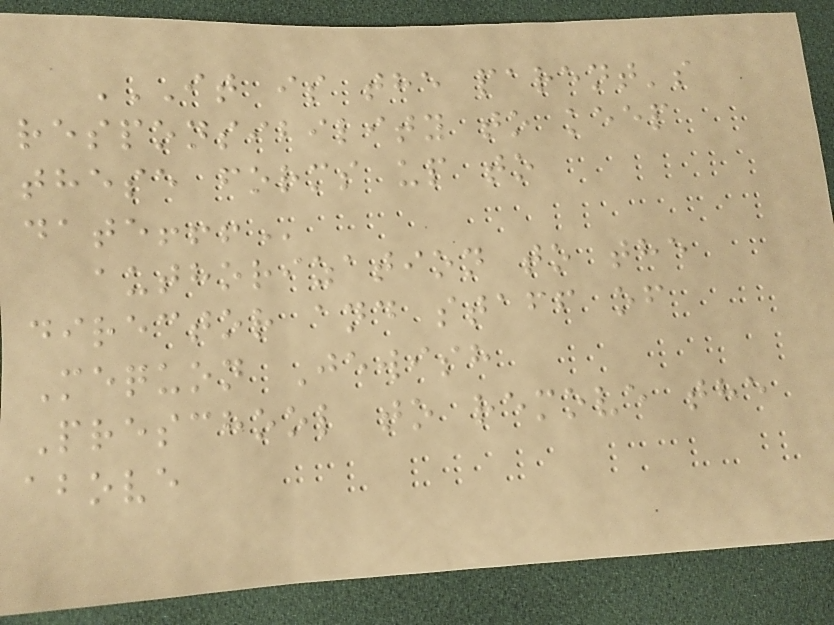IT IS THE PARENT'S
RESPONSIBILITY TO KEEP
THESE FORMS UP TO
DATE!!!
authorization to the
director and staff of
Mequon Jewish
Preschool to remove the
above
